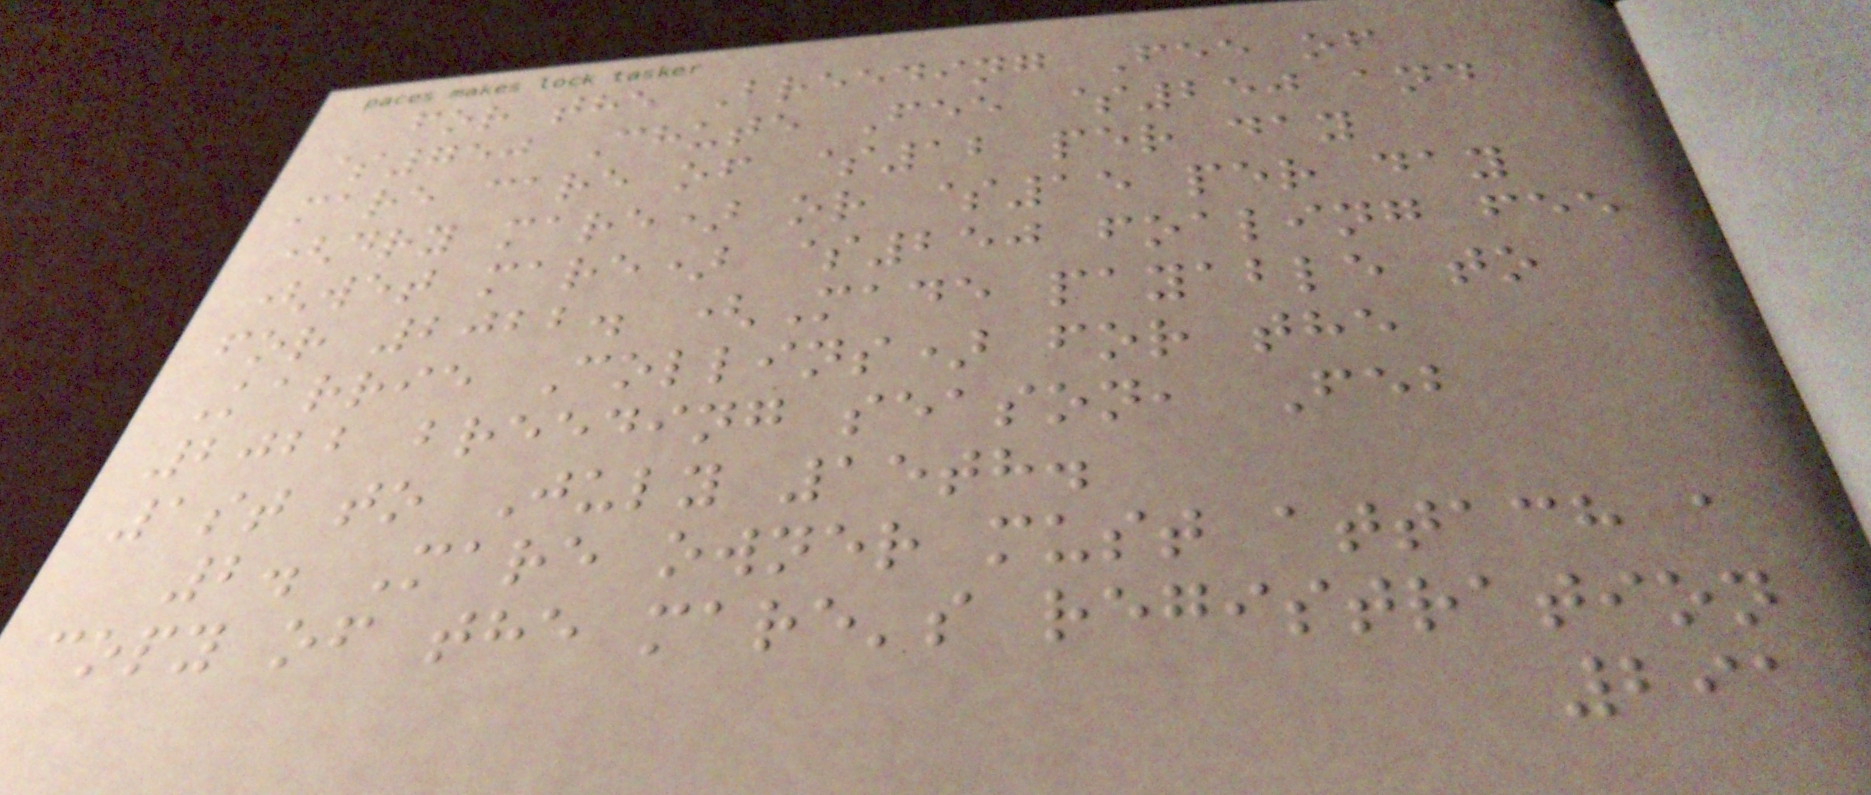for the Breeding Fee of
$750 Chute Fee $250 and
mare care of $12 per day
(dry mare) or $15 per day
(wet mare) $250 foaling fee
for 2022. (Made payable to
Karrie Collins) for the
2022 breeding season, Feb
1st to July 15th.
2. Mare owner must attach a
copy of the mare's registration
291
